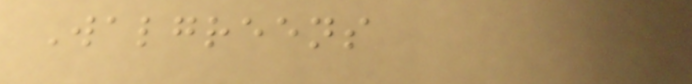Walgreens
